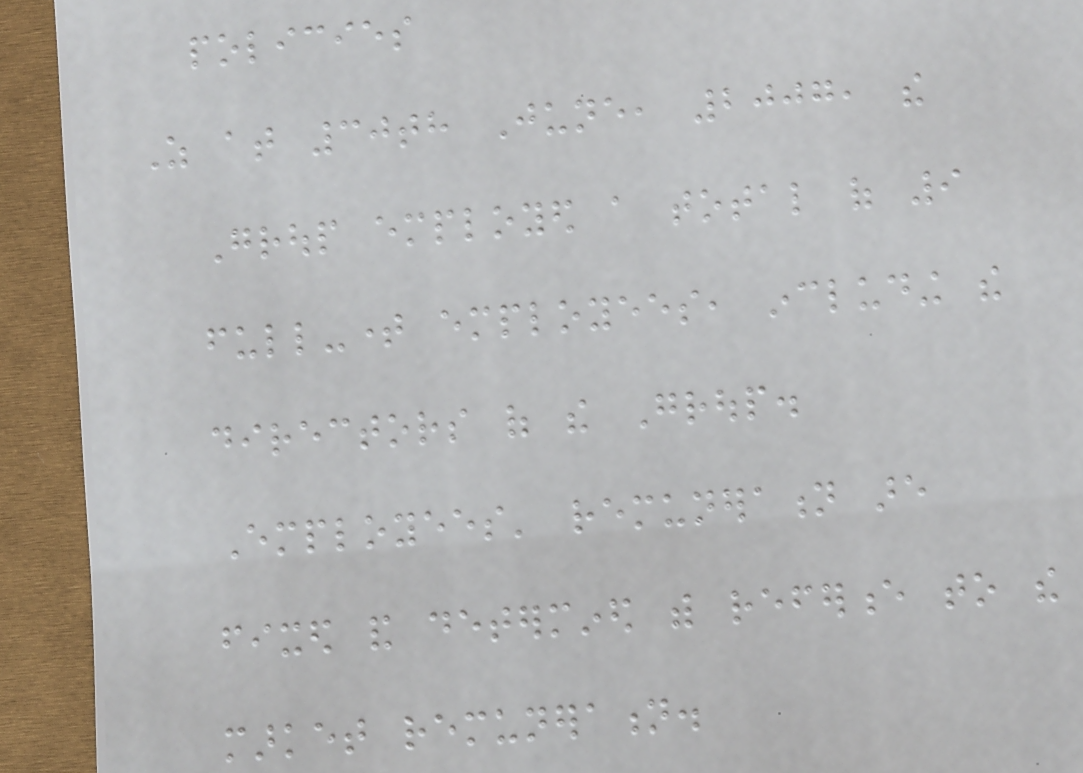policies
As at 30th June, 2007, the
Group employed a total of 9
full-time employees, including the
directors of the Group.
Employees' remuneration are
fixed and determined with reference to the
market remuneration.
